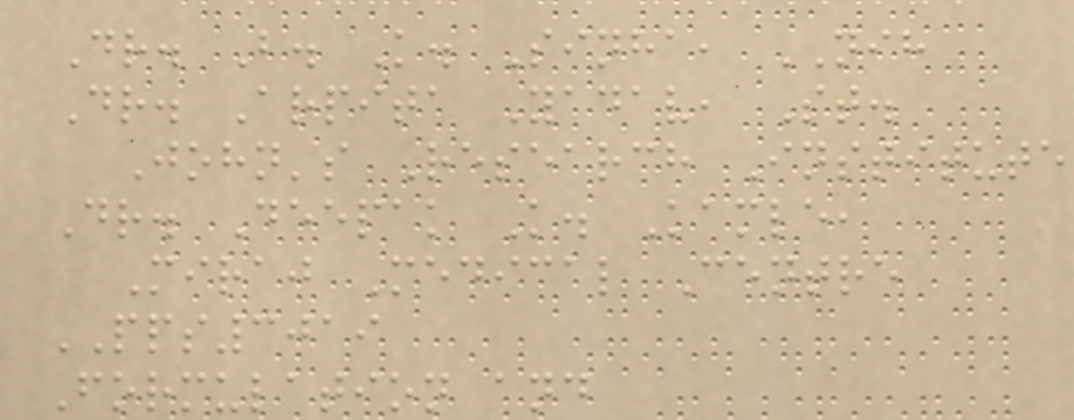Dr. B. K. Sinha, NIH
Dr. Arpita Yadav, St.
John's Research Institute
Dr. Deepak K. Kamle,
Miraj Medical Centre
PPS3019
Formulation and
